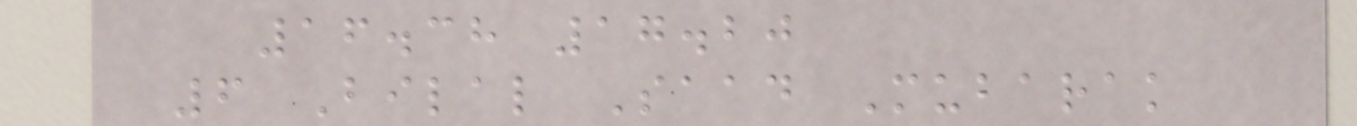16.38 17.20
6 Bilal Saad Mubarak
